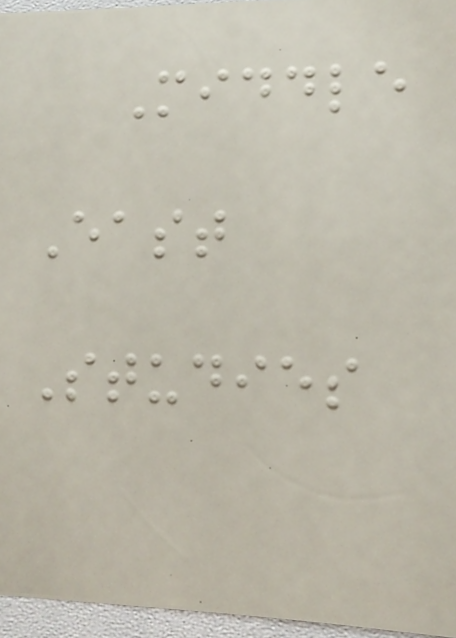Middle
East
Studies
